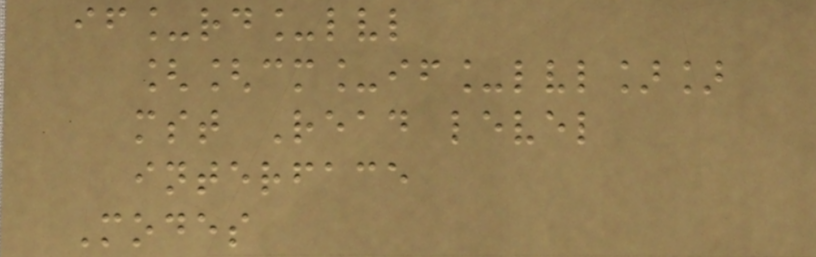if_rd_lvl
[[cm_if_lvl]]
mst Read level
interface
Modes
